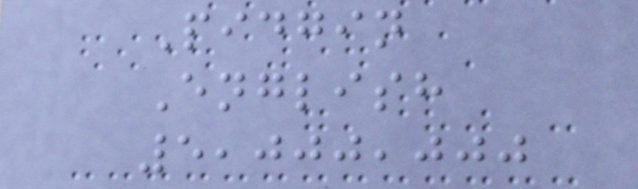Pidgin
English
5,000,000
